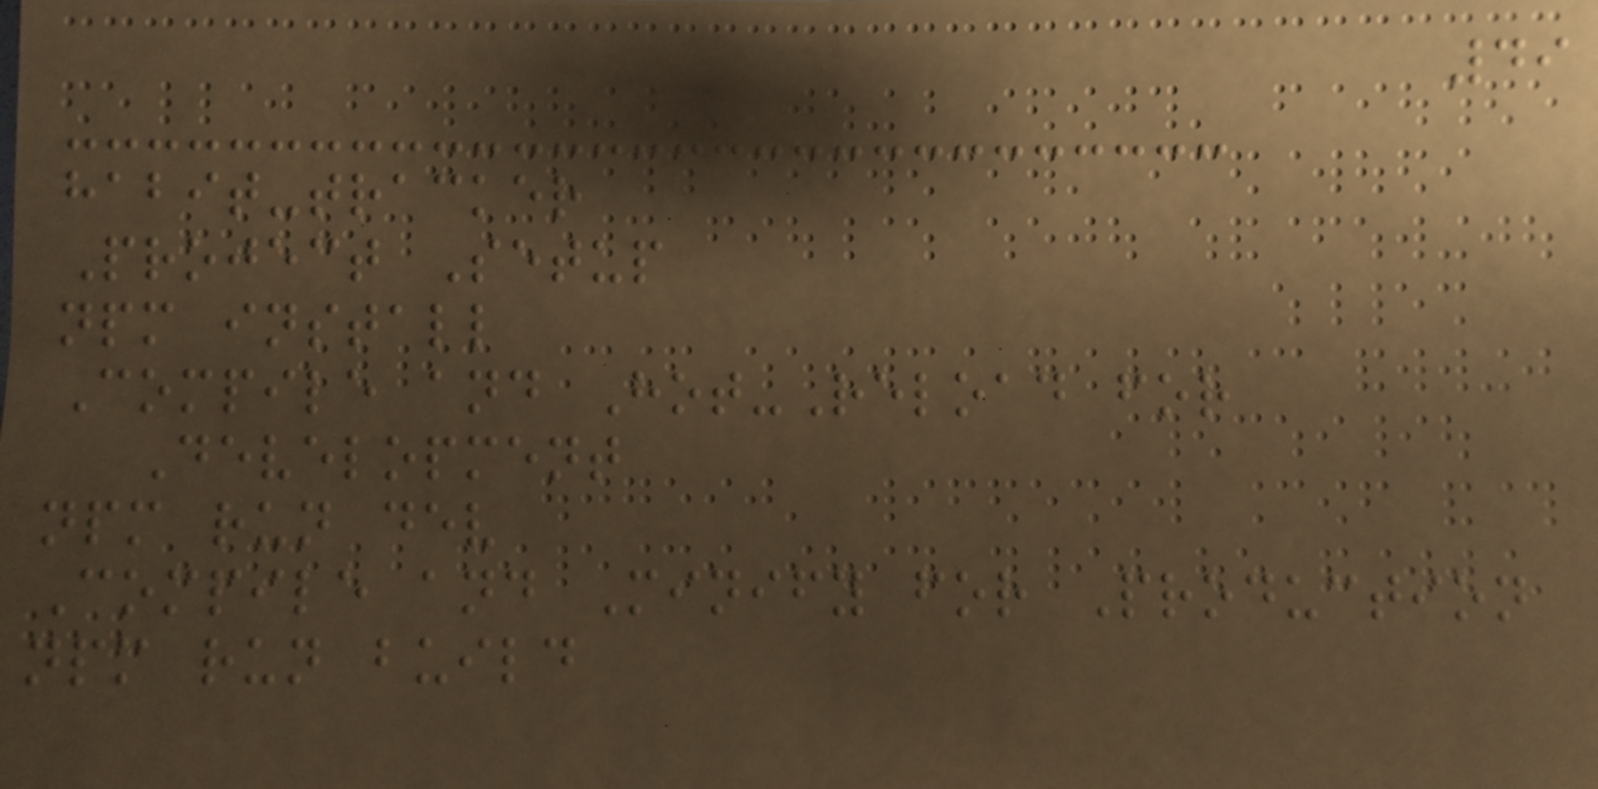49
habit-tracker
Project Setup
npm install
Compile and Hot-Reload for
Development
npm run dev
Compile and Minify for Production
npm run build
